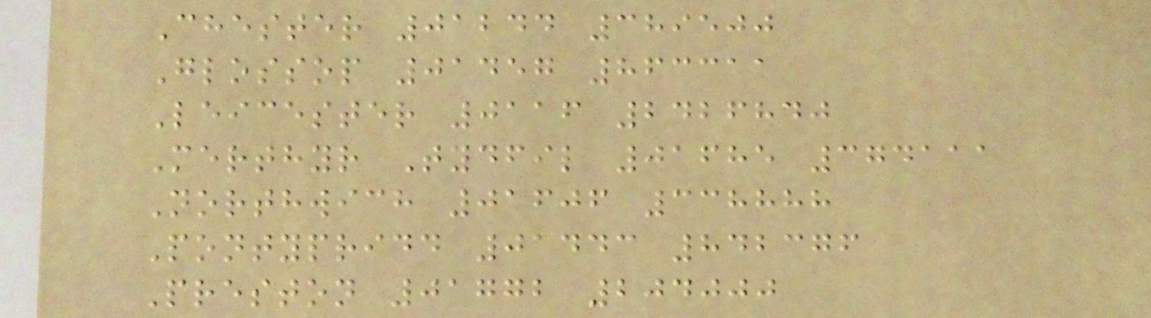Chester 01244 389500
Glossop 01457 863311
Leicester 0116 2426840
Merthyr Tydfil 01685 374111
Northwich 01606 338888
Pontypridd 01443 842376
Preston 01772 204000
